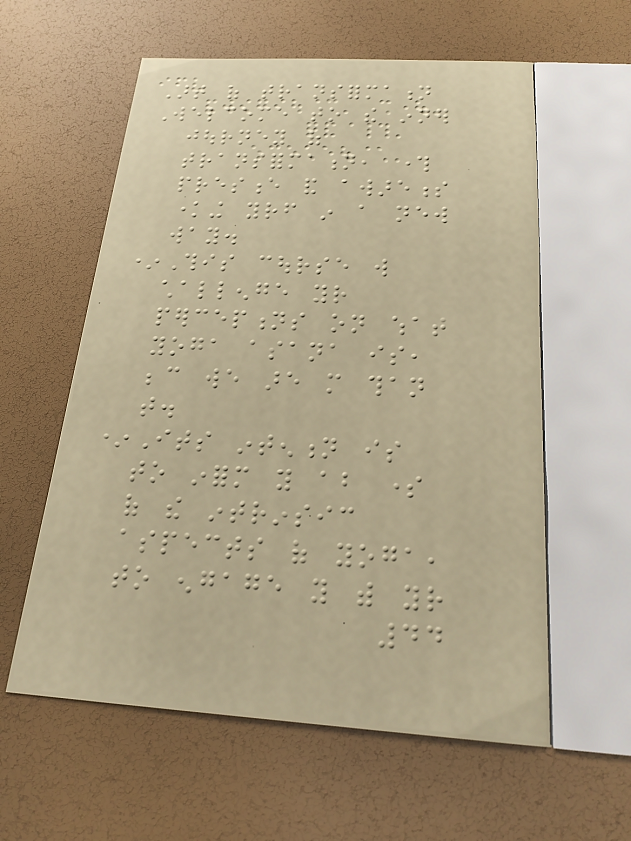Art of transformation
Welcome to the inner
journey of
transformation, through
presence and awareness
knowing yourself in a new
way.
*This course will
challenge your
perceptions on what
yoga asana is,
because we are more than
that.
*Its intention is
to inform you about some
of the intrinsic
aspects of yoga,
to engage you with your
44
